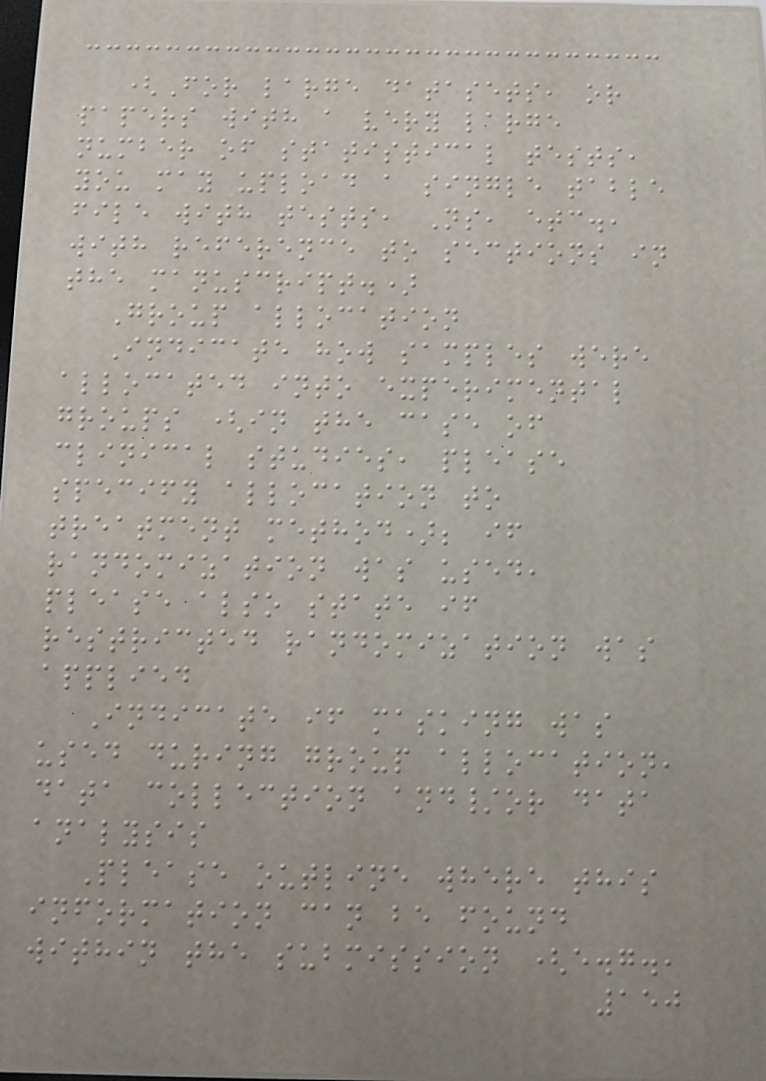(For large datasets, or
papers with a very large
number of statistical tests,
you may upload a single table
file with tests, Ns, etc.,
with reference to sections in
the manuscript.)
Group allocation
Indicate how samples were
allocated into experimental
groups (in the case of
clinical studies, please
specify allocation to
treatment method); if
randomization was used,
please also state if
restricted randomization was
applied
Indicate if masking was
used during group allocation,
data collection and/or data
analysis
Please outline where this
information can be found
within the submission (e.g.,
150
